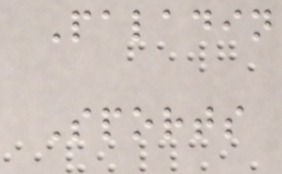Paladin
Sports
